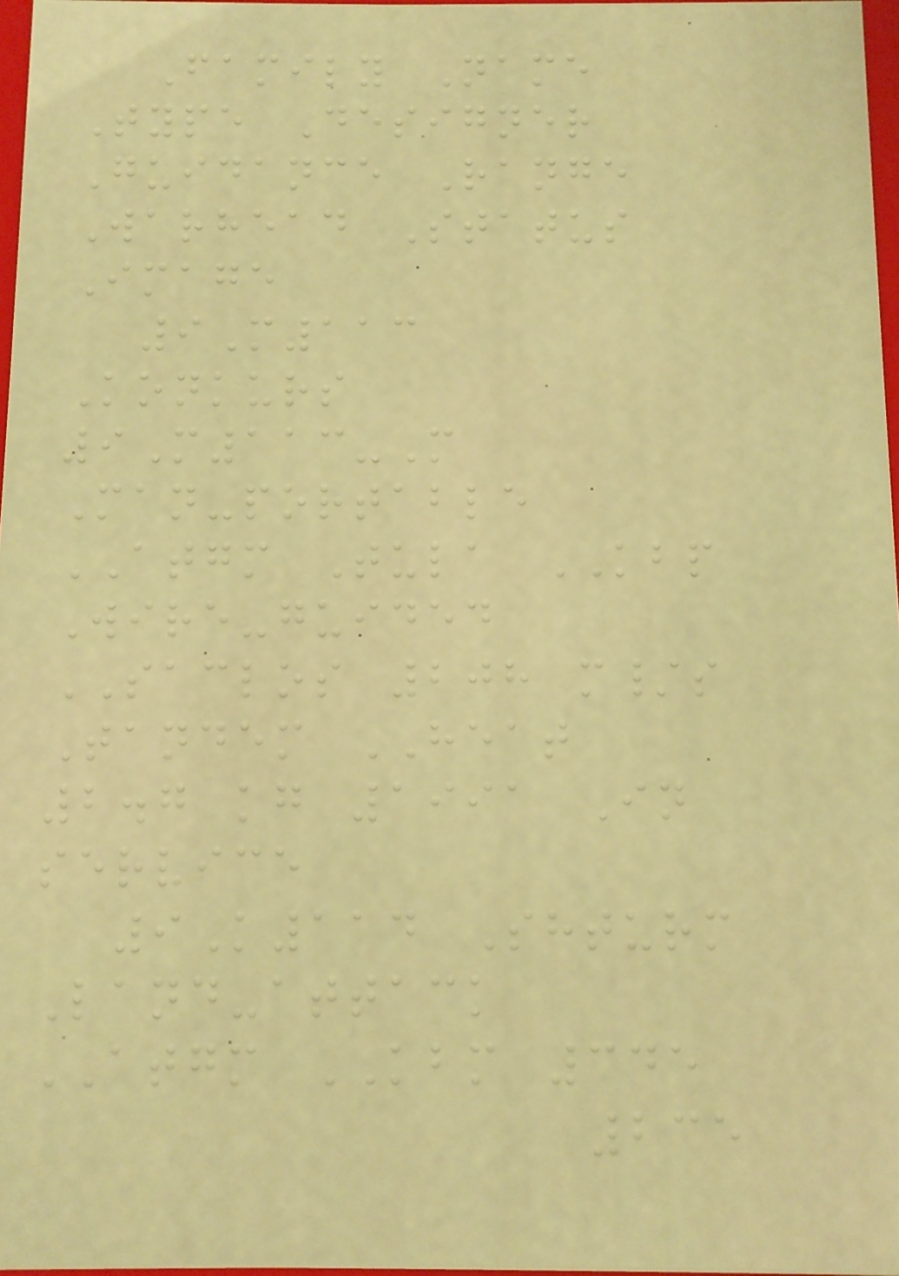Family Name
Type Designer
Guidance Range
Warhead Status
Image
9M113
Konkurs
9M113-M
Man-portable
ATGM Tula KBP
Wire-guided
SACLOS 208 m/s
Tandem HEAT
2.7 kg 1991 In
service
9K114 Shturm
Land-attack
ATGM KBM 345
235
